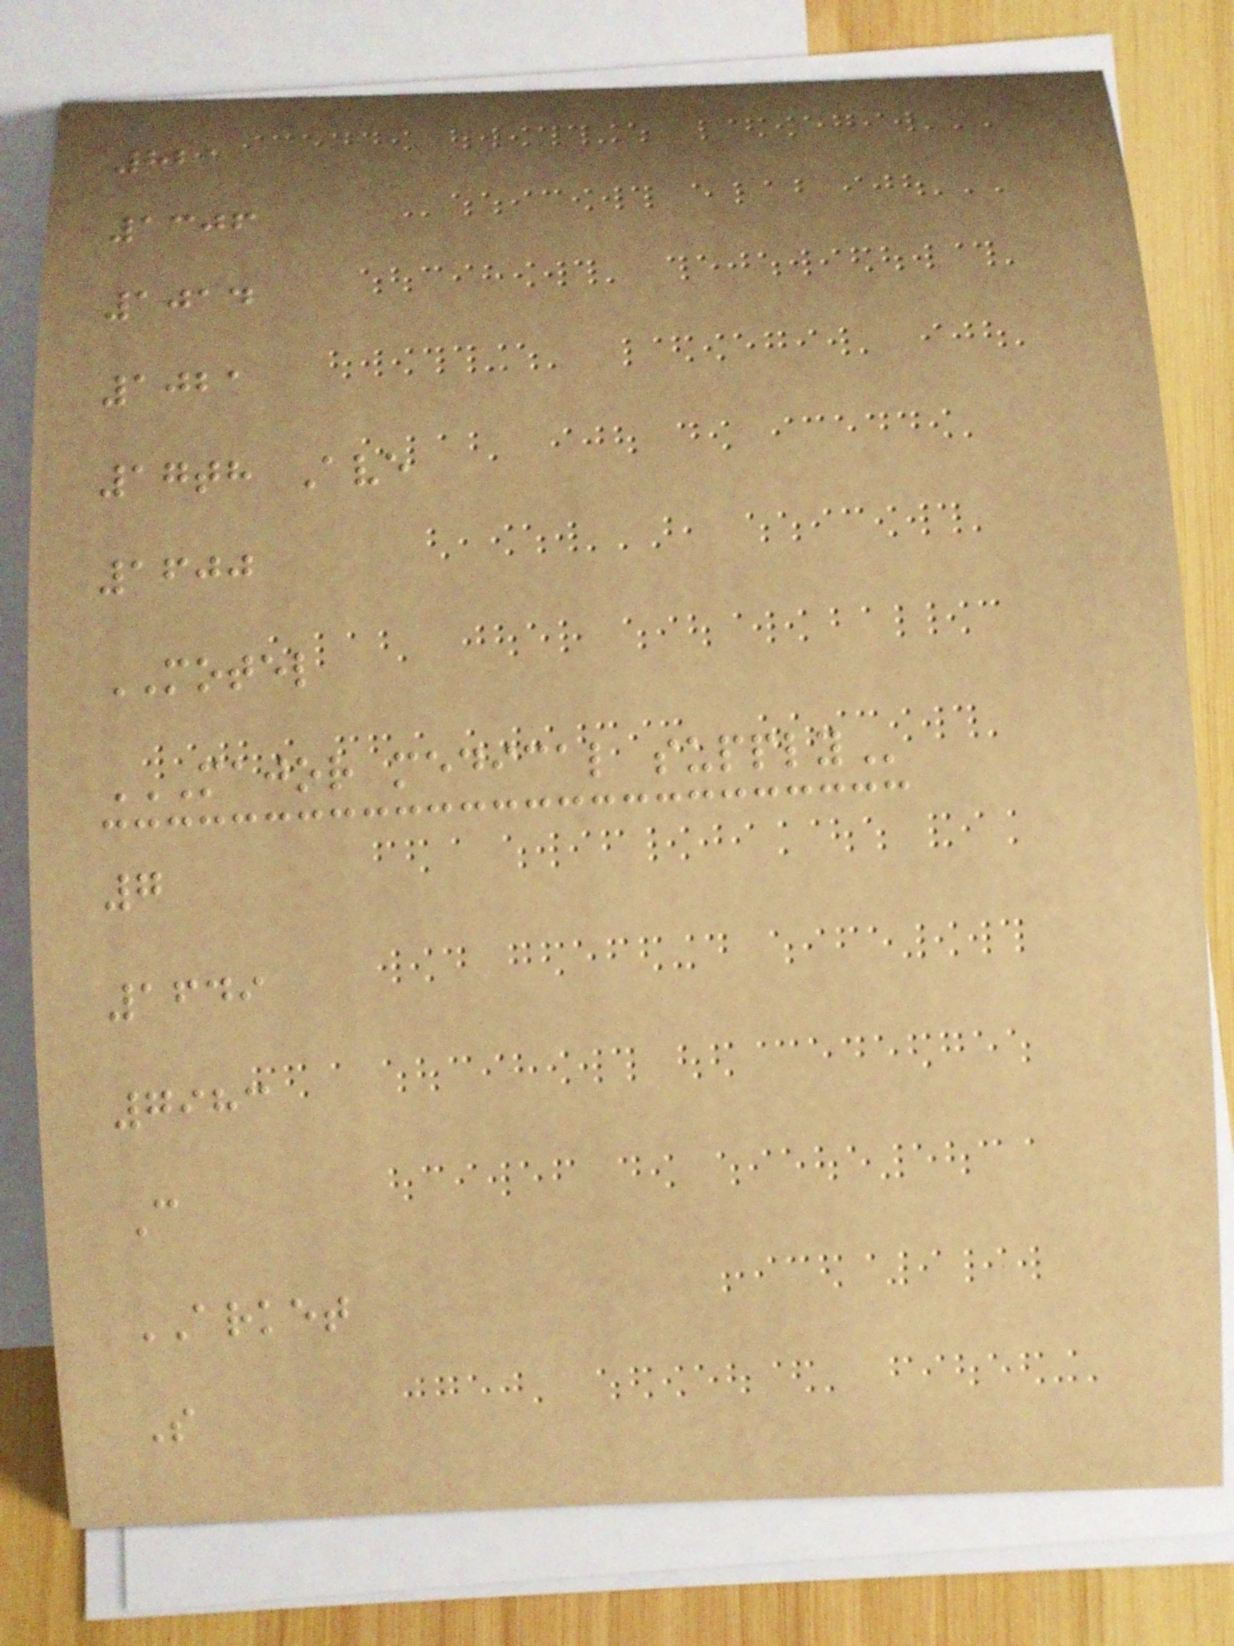821
1306
1014
1021
17th Ave
1600
MOTEL
MAJOR MEDICAL SUPPLY
7
1649
7983
C
ARKET
S
